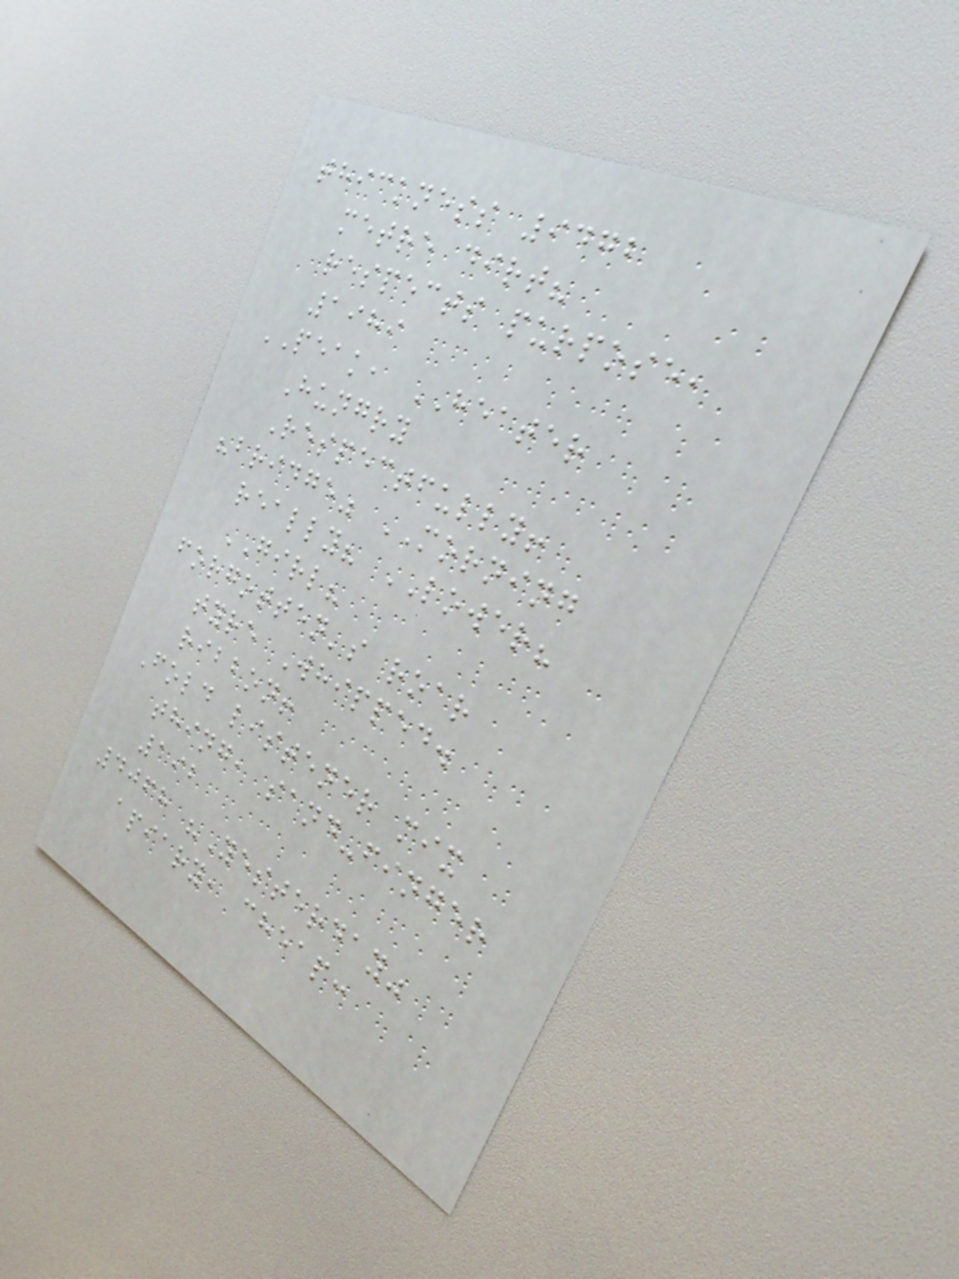thickness 9472
metre dirt?
respects purpose,
1989
PEAK, HEATER
Hungry
Respectfully!
"bridge" MORNING
really? LOWER?
GIRL?
forgotten's roar
tyre Whipped.
ribbon!
Fold listener mix
thing, sand-finger
192
4068 "Yesterday"
apiary, cheap:
